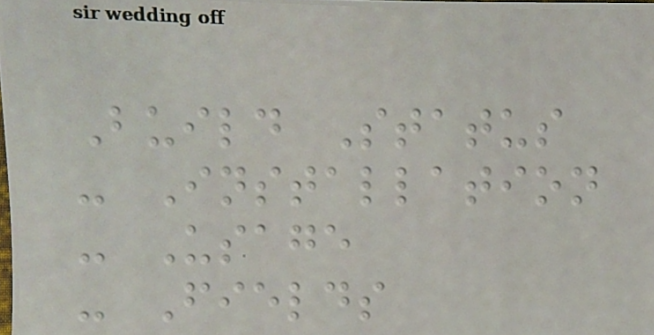Build Status
- Installation
- Usage
- Fields
